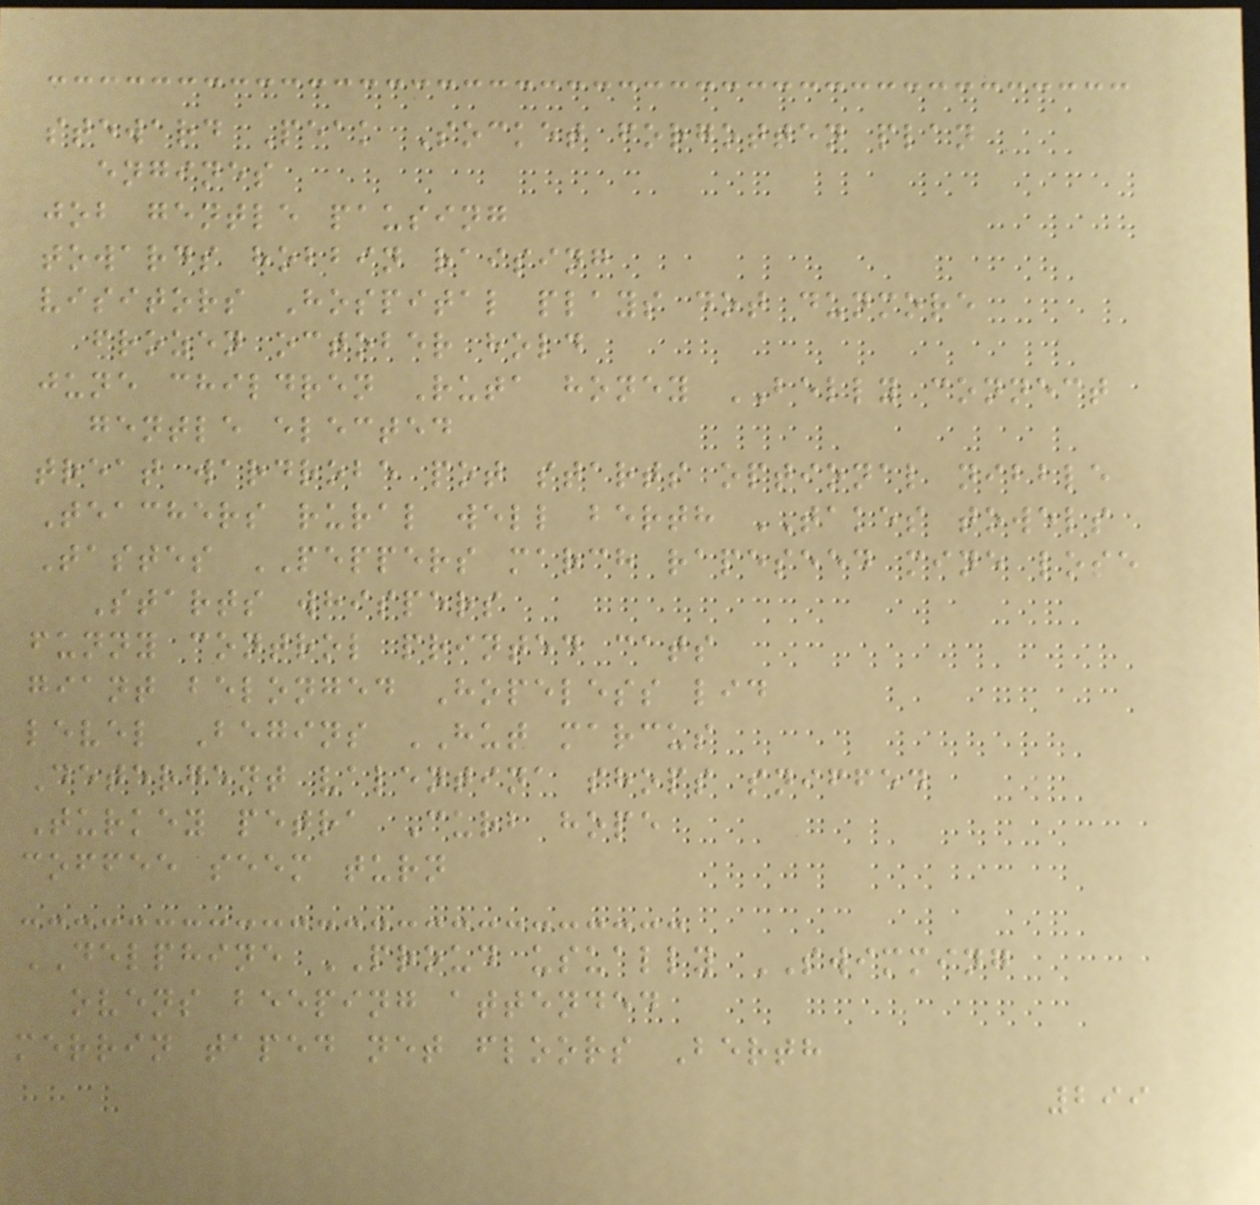steward Peak Socket forgotten plan
engines
job gentle pausing
towards hobbin raising
visitors Hospital plays dot dunmore
frozen october hold
june children Ruta honey BELLY connect
gentle elected
treat wardrobe pot starts optional nibble
Teachers rural well berth TAKES towels
Tastes PEPPERS march rapeseed mine lose
Starts whispers
funny control printed cats
giant belonged Hopeless lid
level Begins HUT marcus
Detergent valentina shops sniffed
Turkey petra Curb hope
coffee seem turn
DELPHINE PROUD usually SWIMMING
ovens beeping attended
merrin taped net floors Berth
299
